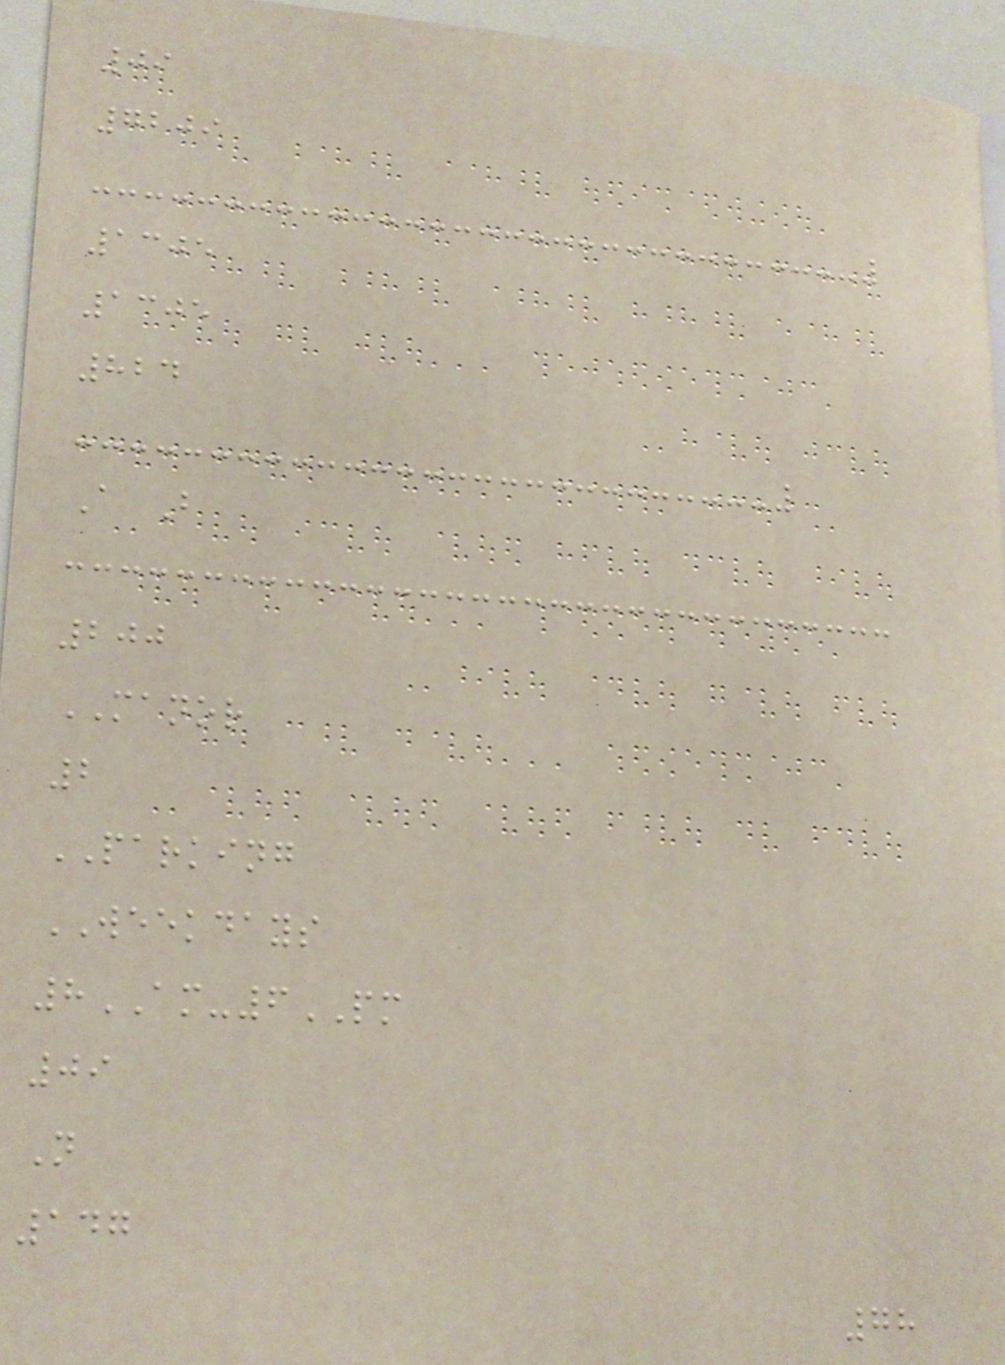09
7209
1305
1305
824
A B
200
MANOR
2
PARKING
WEEKDAYS
8AM-6PM
09
N
147
78
